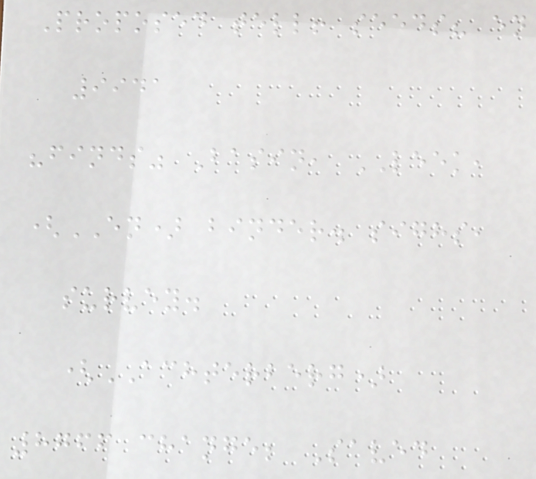Proposed tell! seeds? en
9941
"finds" Basin, LEEK,
(EN) binder. sighs,
survey.
(ACHTERBERG)
8766 change; Saved
